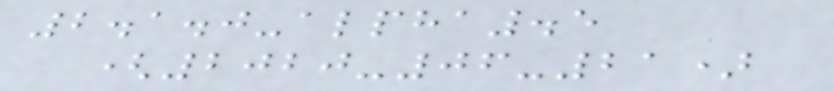2.1.0-alpha.5
(2020-06-21)
